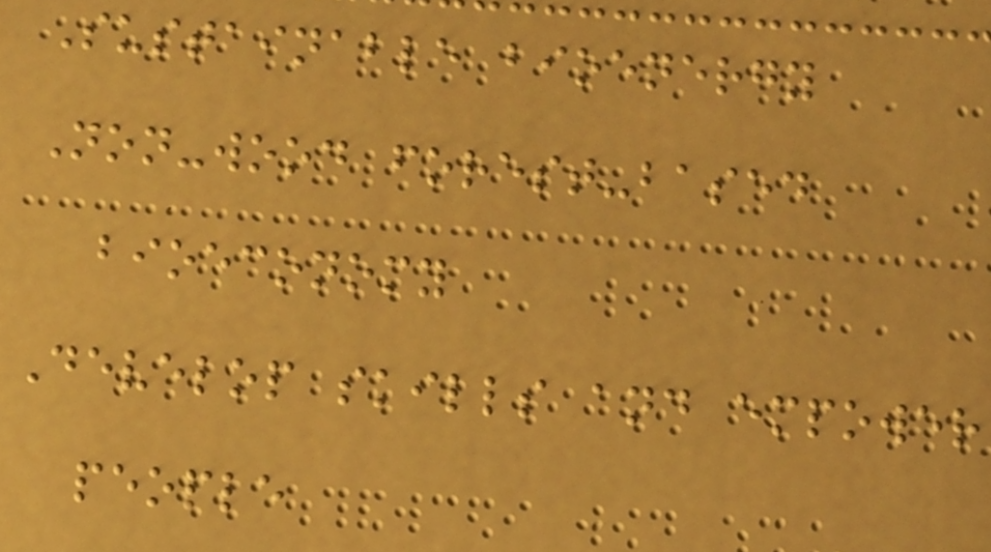Sustainable bioenergy
Non-wood forest-based
bioeconomy
Develop skills and empower
people
